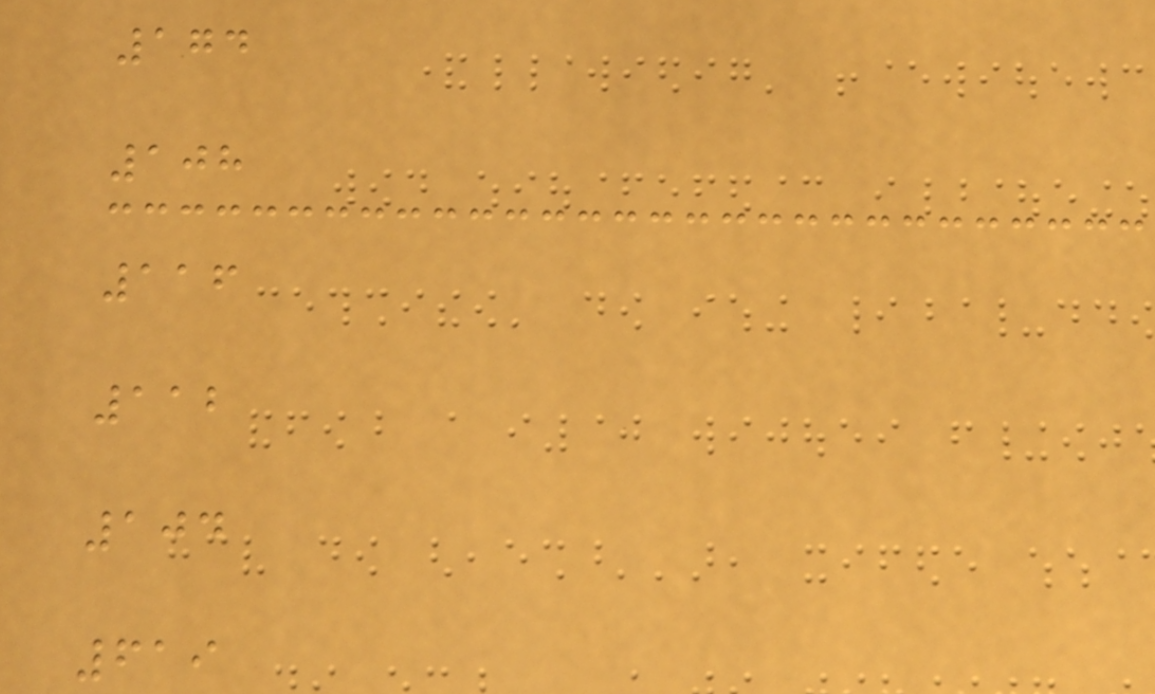174
108
116
112
104
619
